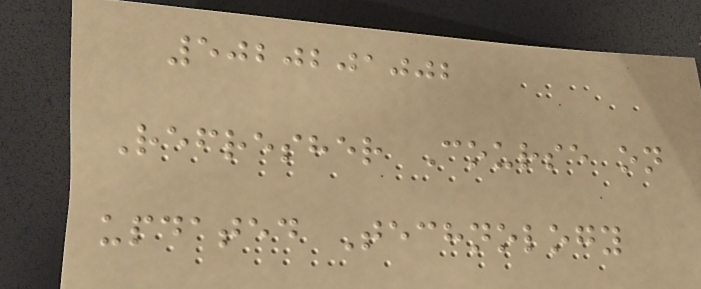5020201002
Refresher Course on
updated Technology
